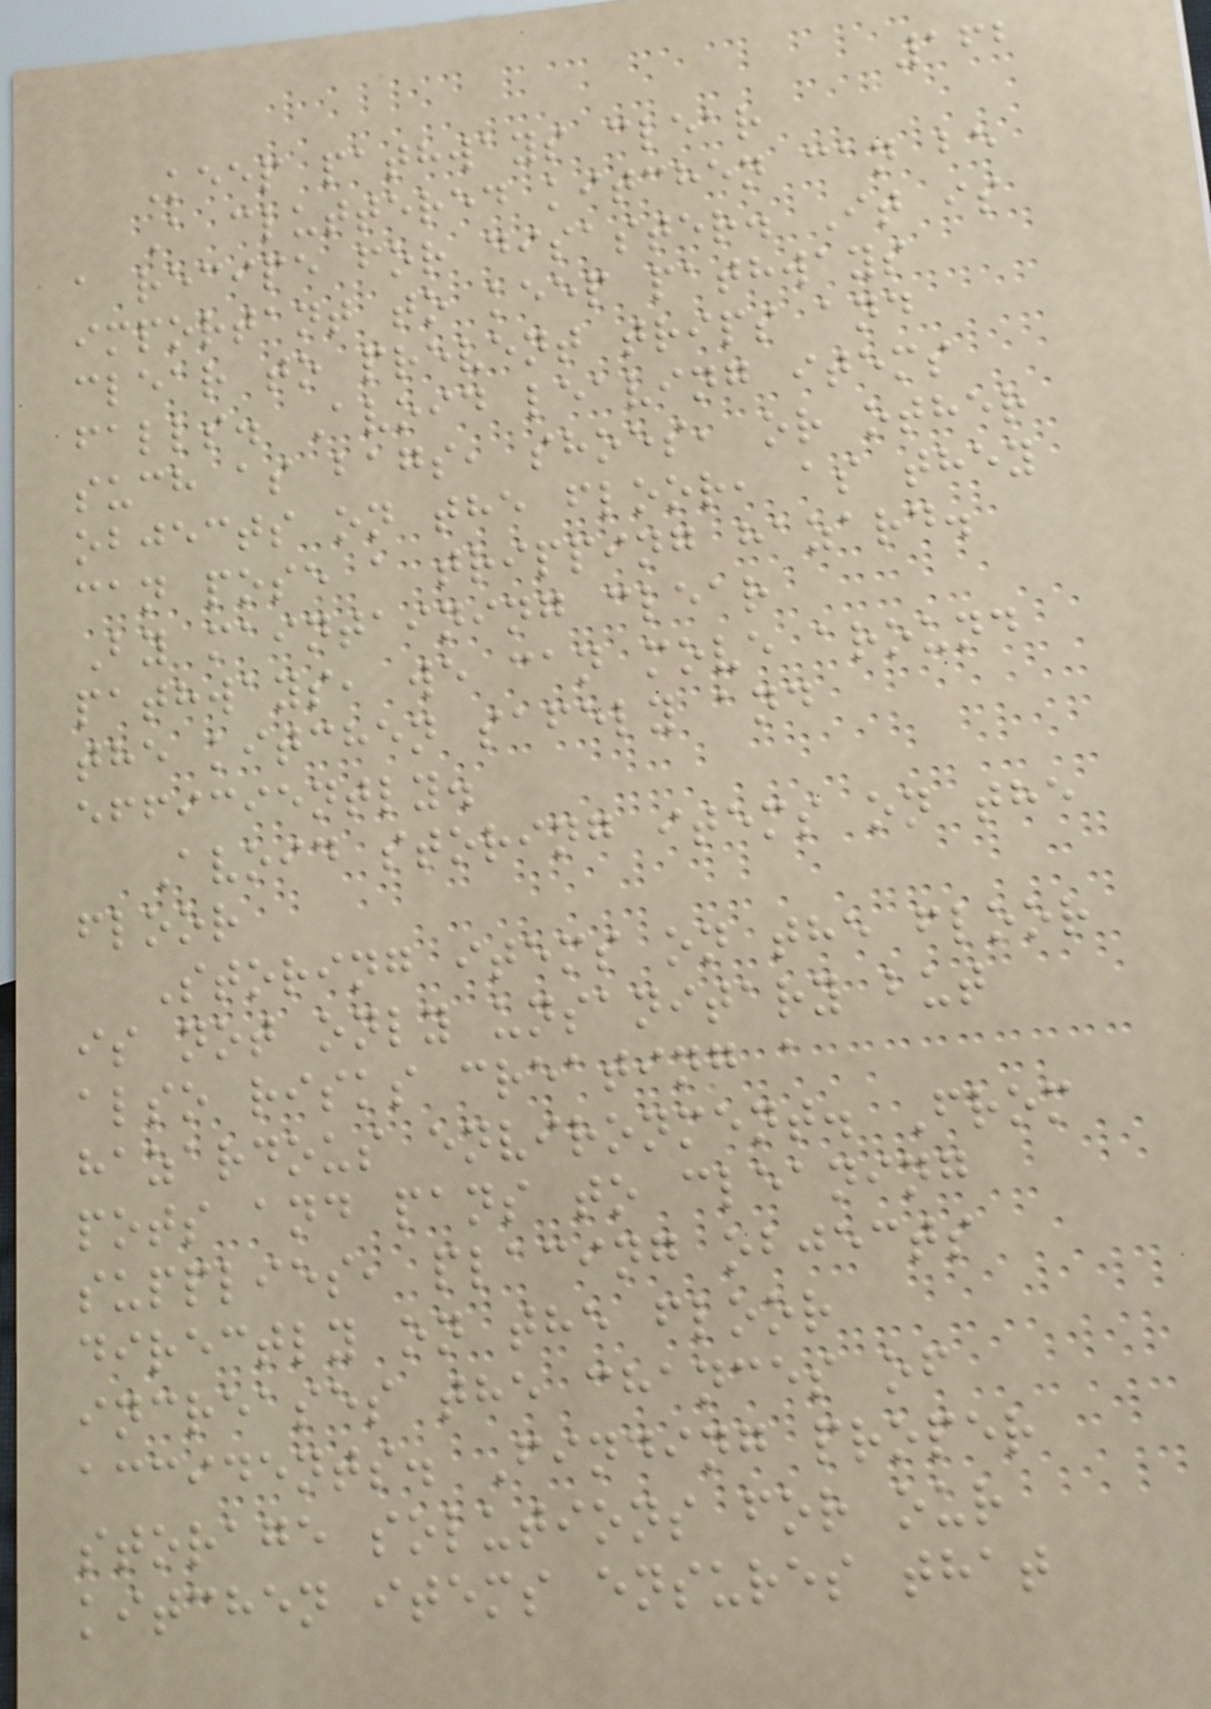162
Keep pathways clear
A cluttered kitchen can be
a recipe for disaster. It is
important to keep pathways
clear to prevent trips and
falls. Avoid leaving items
such as bags, shoes, or other
objects on the floor, as they
can pose a tripping hazard.
By maintaining clear
pathways, we can move around
the kitchen safely and
efficiently.
Avoid storing items on the
floor
Storing items on the floor
is not only unsanitary but
also risks creating a
hazardous environment. From
pots and pans to cleaning
supplies, placing objects
directly on the floor
increases the chances of
accidents. Finding proper
storage solutions for our
kitchen items ensures that
